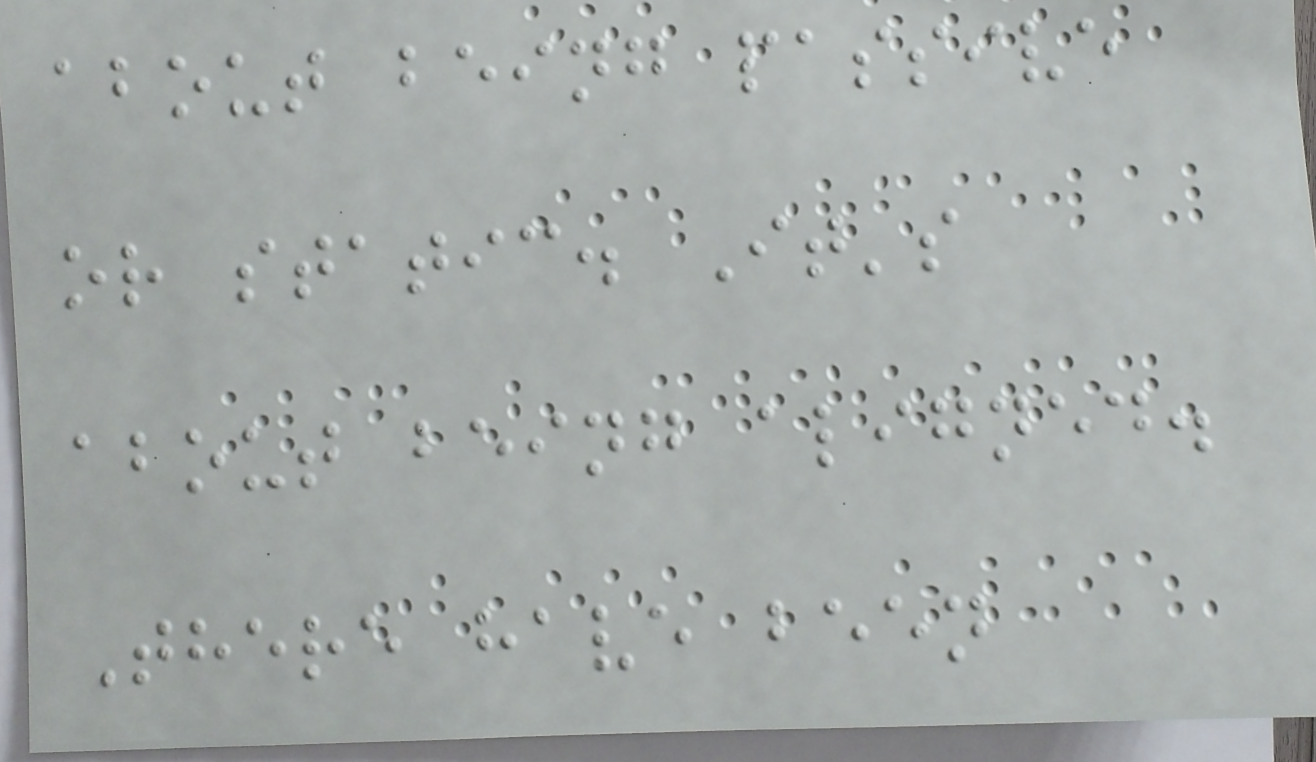about being passive
or static. It's
about being aligned.
There have been
